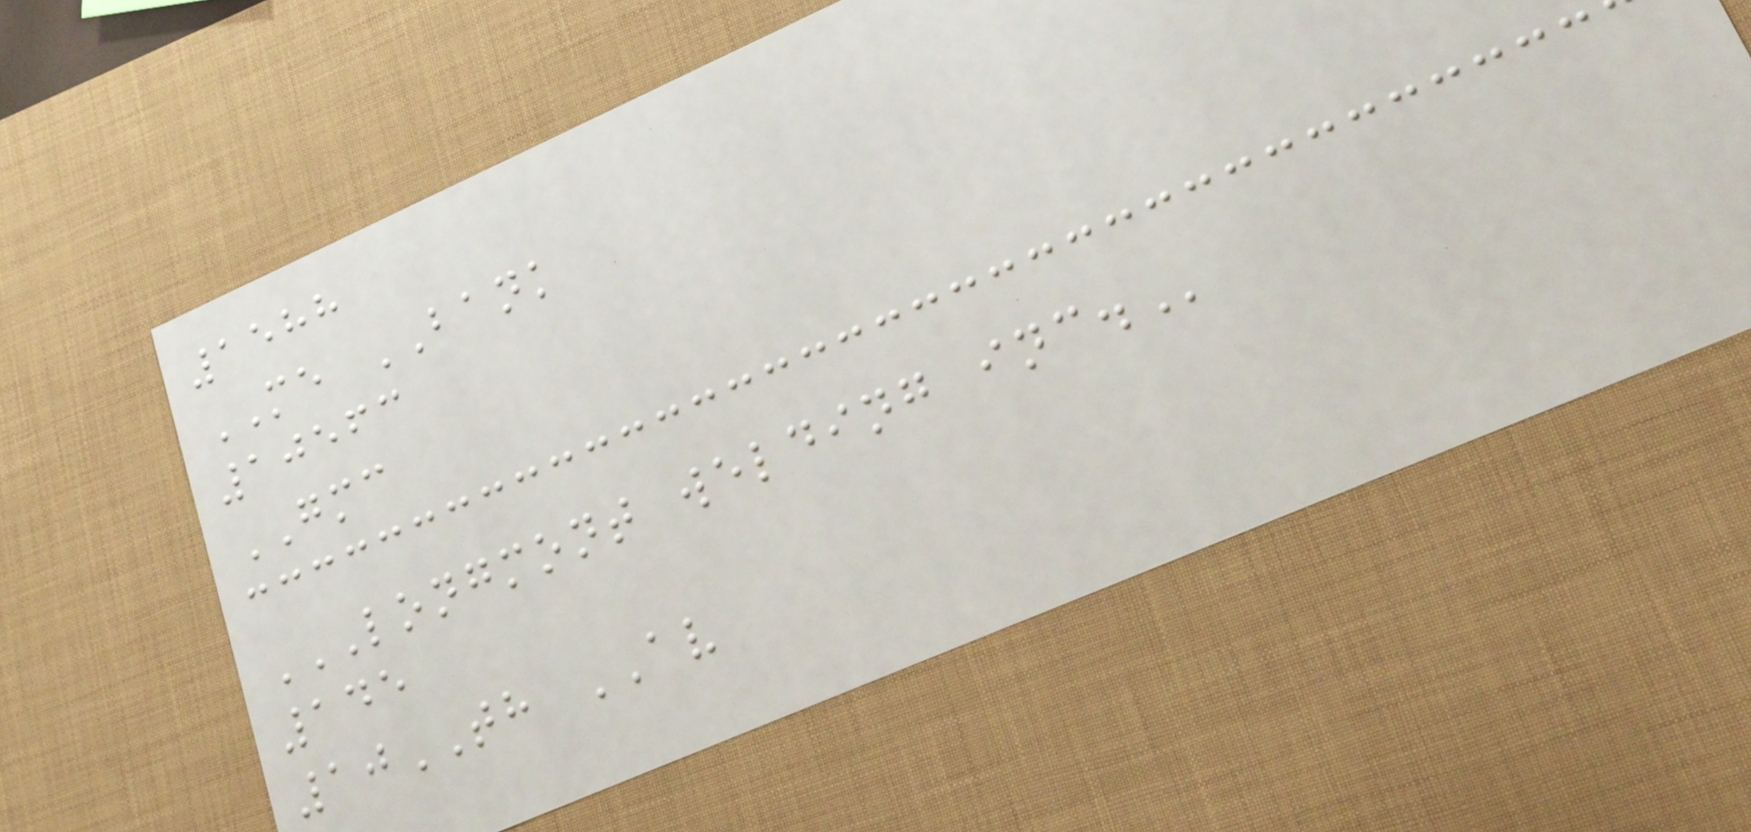1588
ME BANK
10563
GMC
LONGMONT WELDING INC.
145
10TH AV
